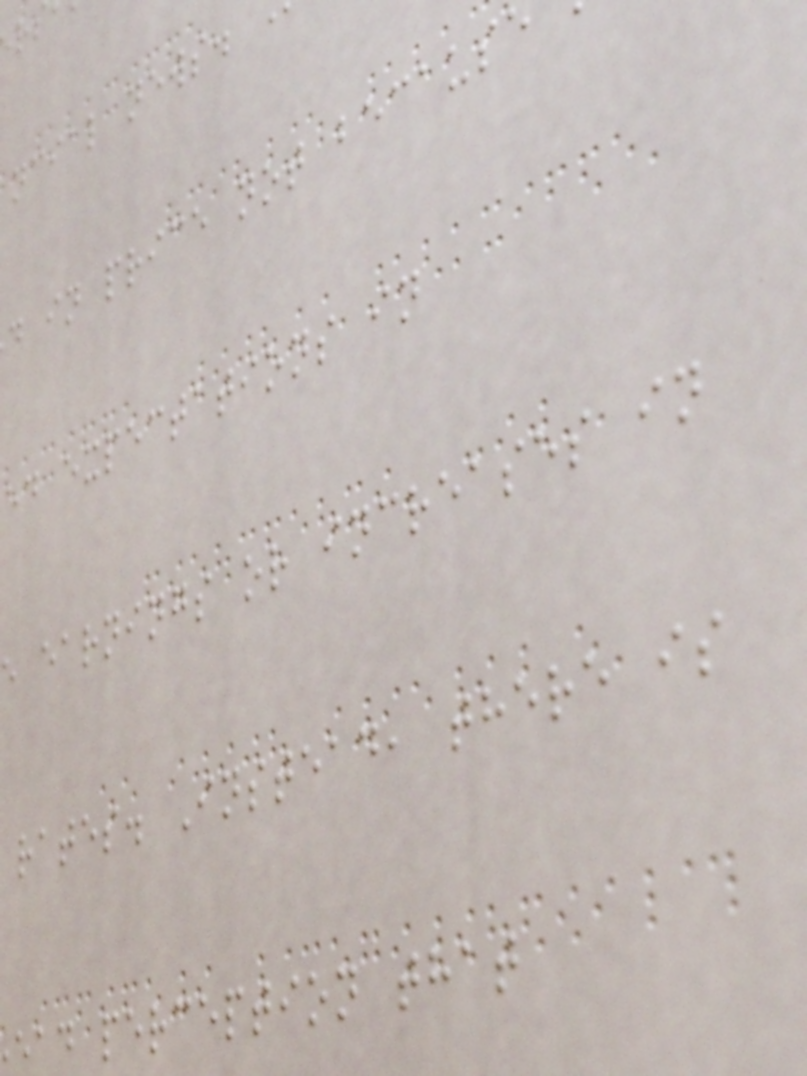ncial news.
d in price not becaus
ed expectations in
e earnings or increases in
rates. Instead, there is
ead perception that
